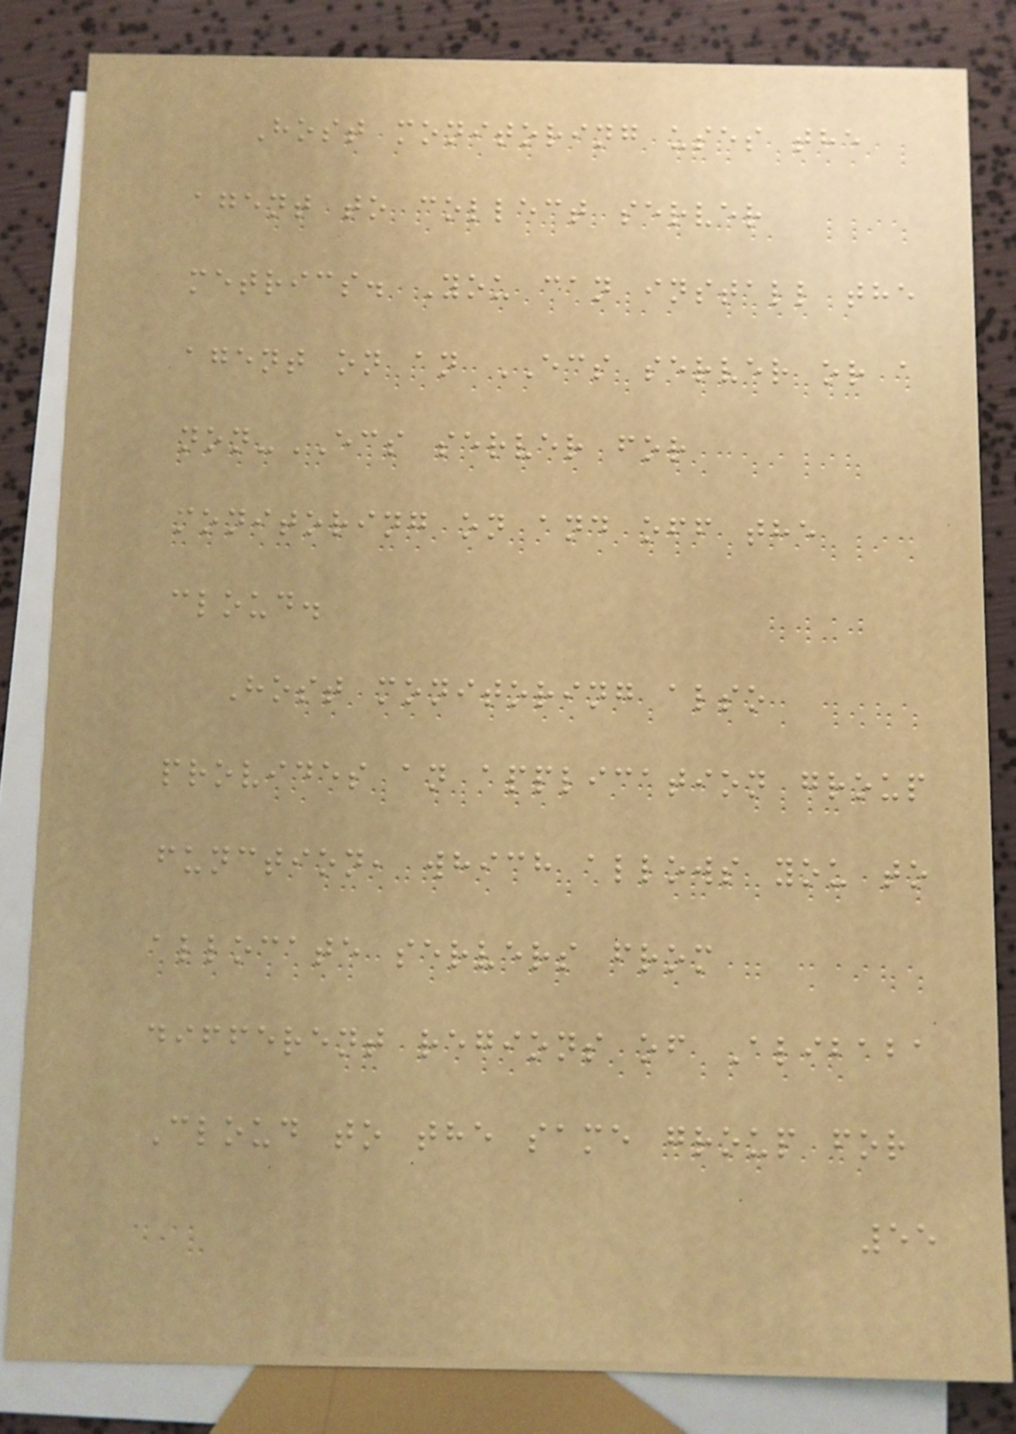Host monitoring uses the
agent to collect server
metrics. You can install the
agent on an ECS server or a
non-ECS server for
monitoring on and off the
cloud.
Host monitoring also
provides an application group
function, which allows you to
allocate servers from
different regions of Alibaba
Cloud to the same group for
55
